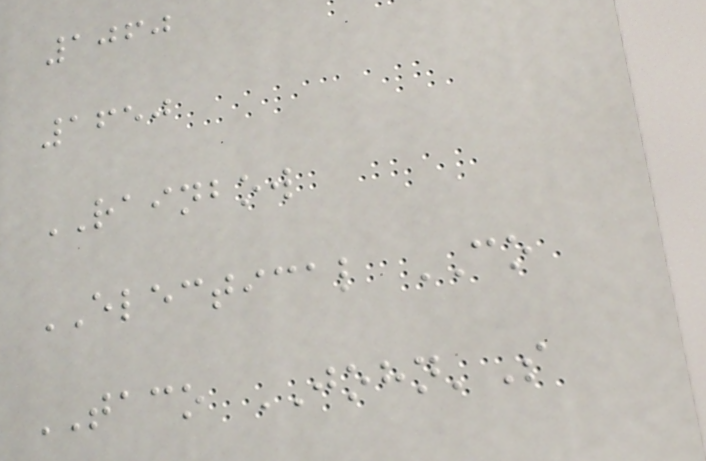1060
1650
RAINBOW
ELECTICAL CO
TACO JOHN'S
